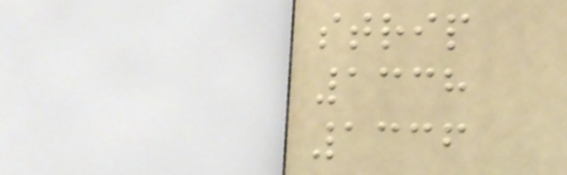strip
1338
1336
